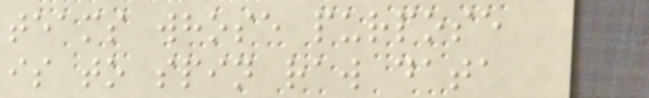teams whose purpose
is to spin raw data
